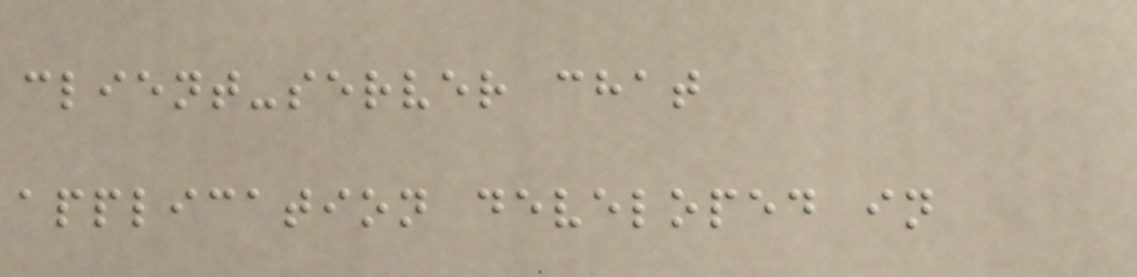client-server chat
application developed in
